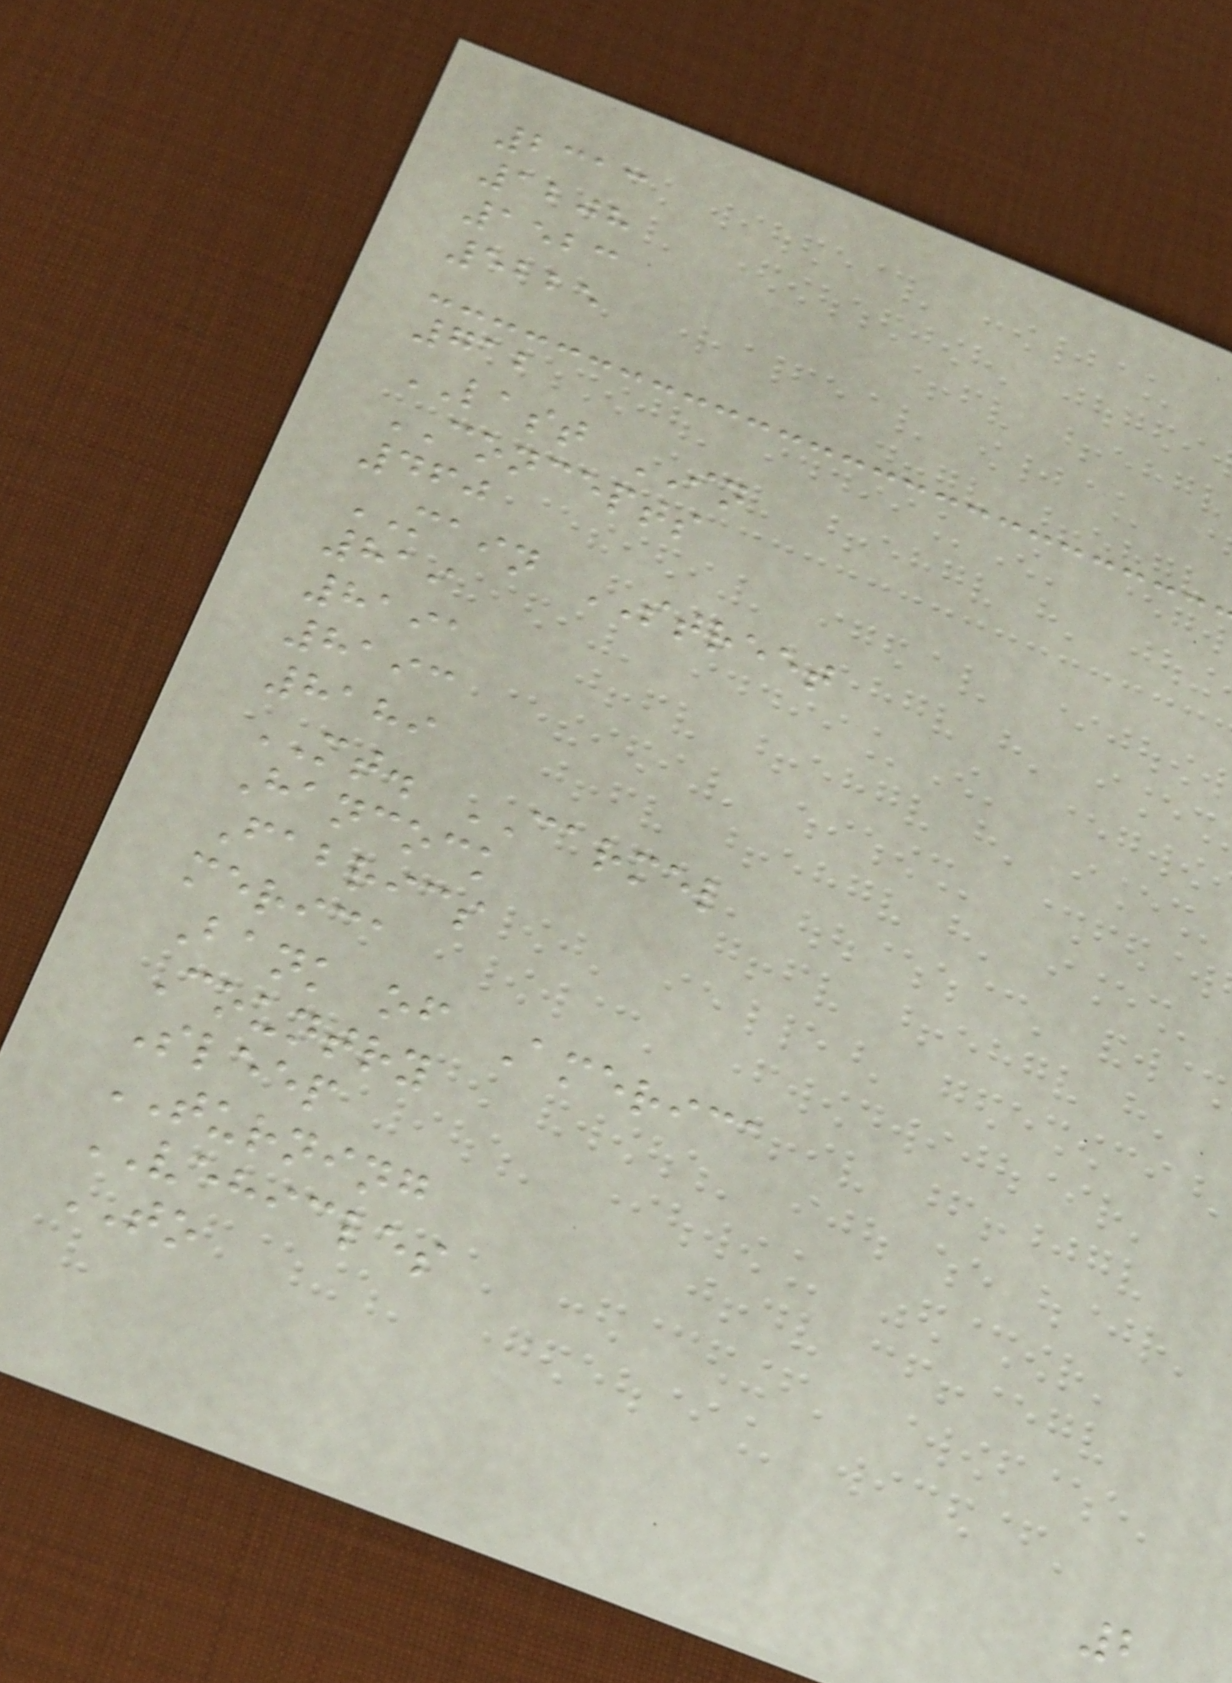2313
1208
1523
5225
712
LAST IN
CONCEPTS
460
MAIN STREET
819
8191
8193
8189
MT. CARMEL
Hancock
Fabrics
merica
Bank of America
Country
Sleep
TURNING
VEHICLES
TO
2
